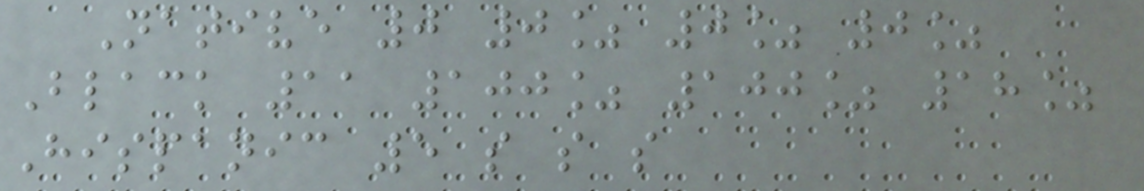Native 0 0% 0% 0%
Black 11 100% 100% 18%
Hispanic 5 s s s
